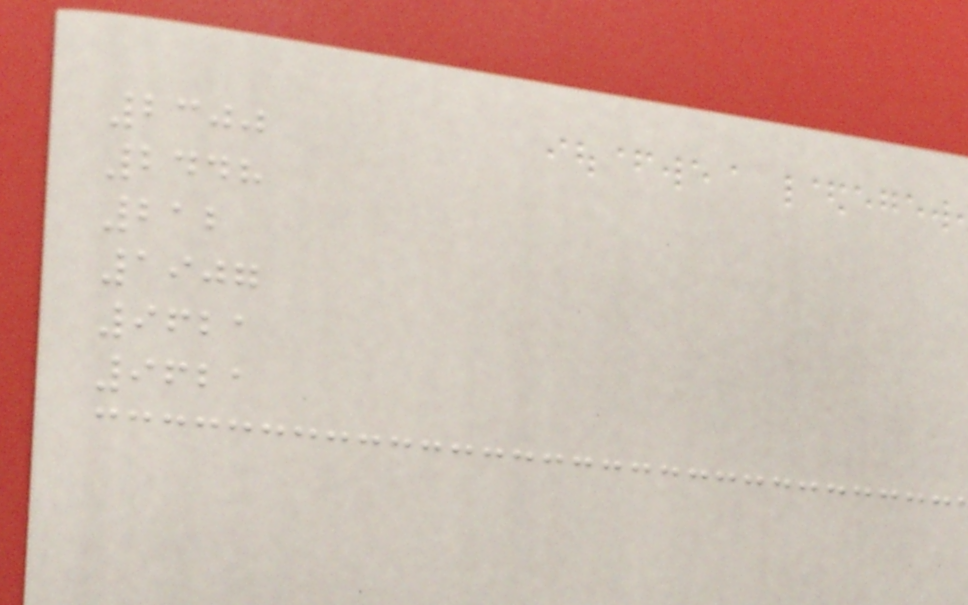2300
2448
212
1907
9621
9621
